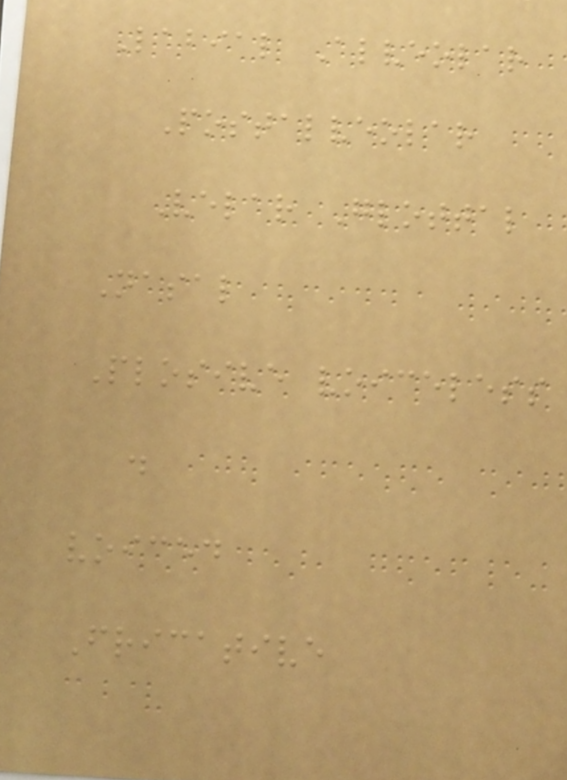Labial Alveolar
Postalveolar
Velar Glottal
Nasal
Plosive voiceless
.
voiced
Fricative
